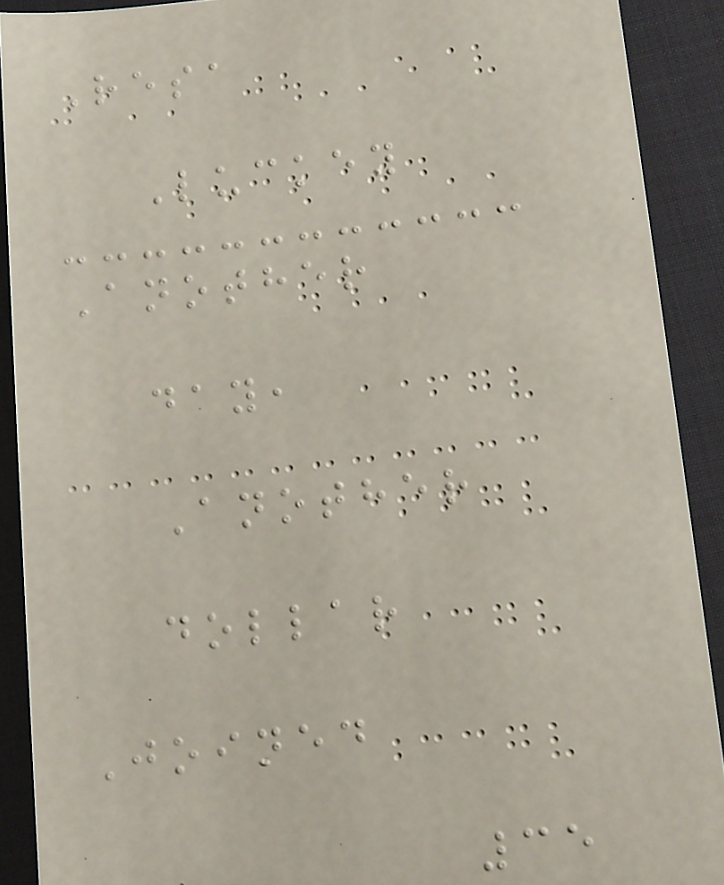Resa
Luckey
Another
day,
Another
dollar
Joined
35
